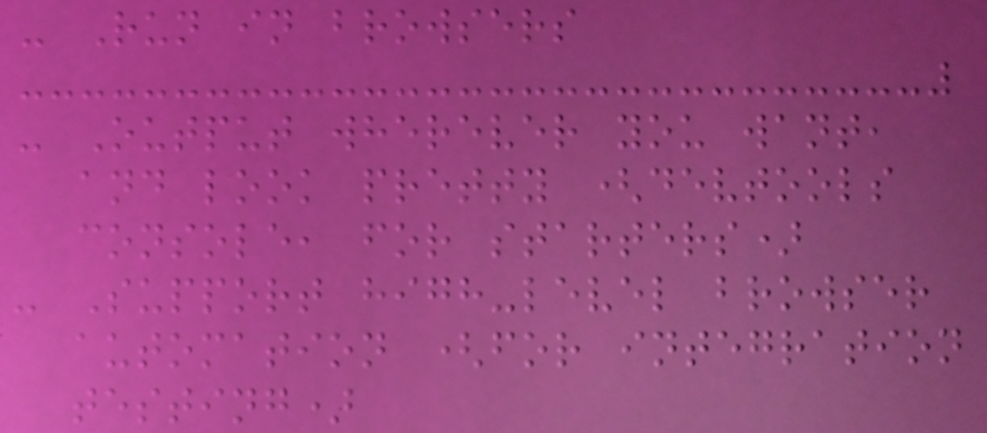- Run in browsers
- Output wherever you want,
and look pretty (devtools
console, for starters)
- Support high-level browser
automation (for integration
testing)
